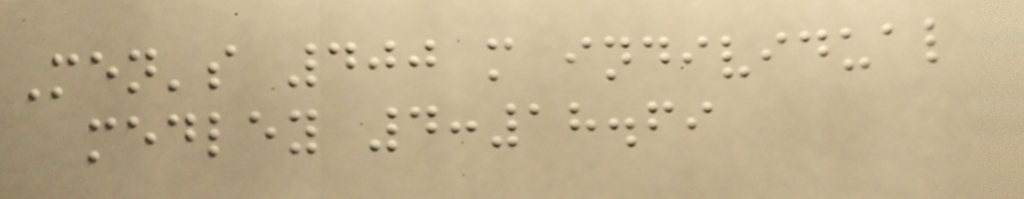Men's 400 m individual
medley 4:18.69
